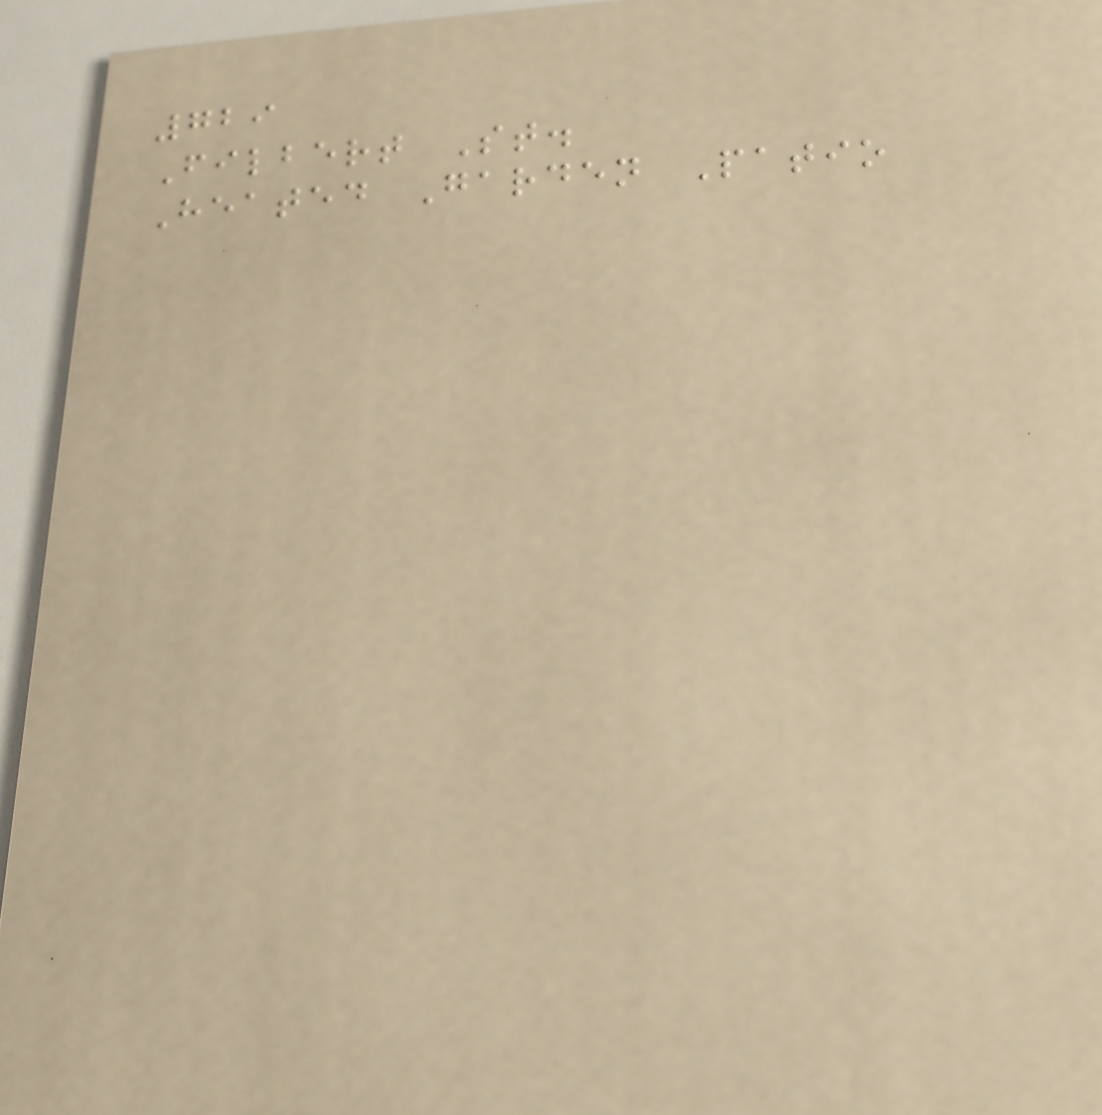729
Filbert St.
Heated Garden Patio
